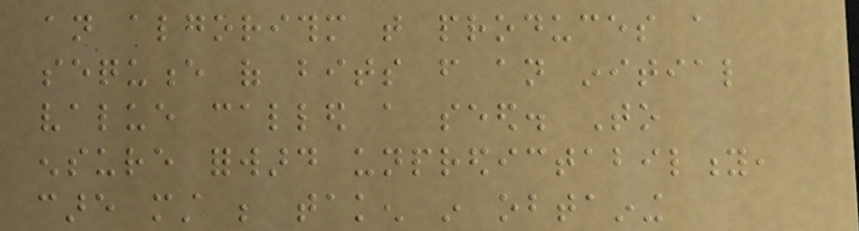an algorithm that produces a
sequence of bits from an initial
value called a seed. To
ensure forward unpredictability,
care must be taken in obtaining
